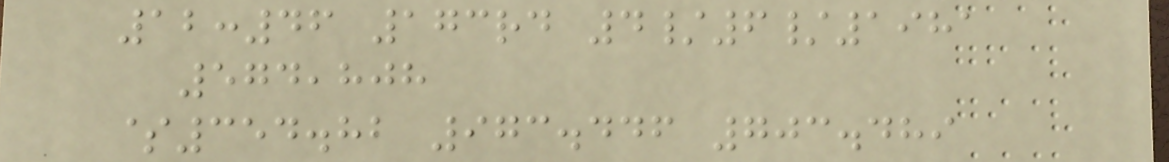12:46 173rd 4/6/1981
574,808
$354.82 973.446 703.489
